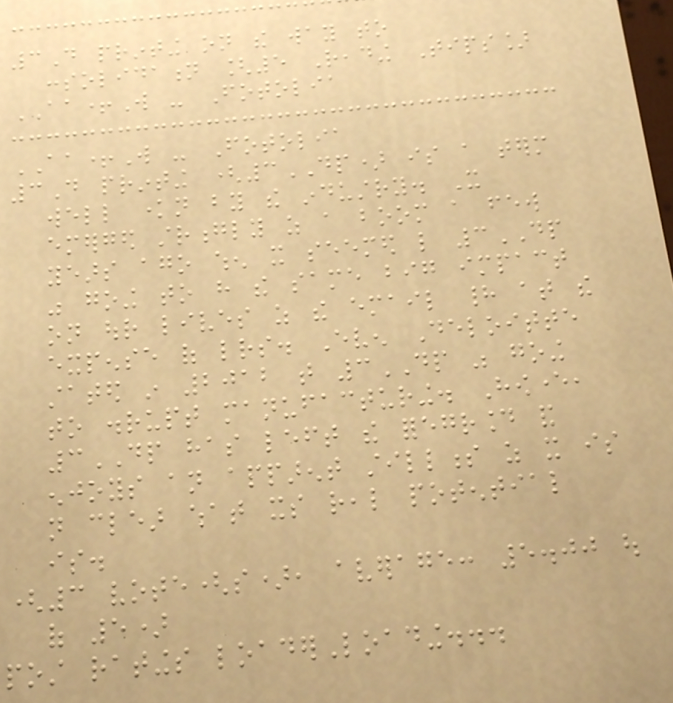3D printing on the way to
consolidation [5 Reading Tips]
AA+W - Fotolia
AA+W - Fotolia
3D printing (3DP) is a term
well known by the industry. It
emerged strongly as a boom a few
years ago when it seemed like 3DP
was going to have the same big impact
on our lives as the email had at the
expense of letters. Even Deloitte
stated in 2012 that 3DP was going
to disrupt manufacturing. However,
3DP has left the foreground and
enjoys an apparent stillness as it is
not clear what its real potential
is.
(3 vote(s), average: 5.00 out
of 5)
post ratings loaderLoading...
